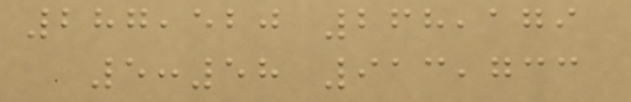287,520 268,179
5:58 913,733
